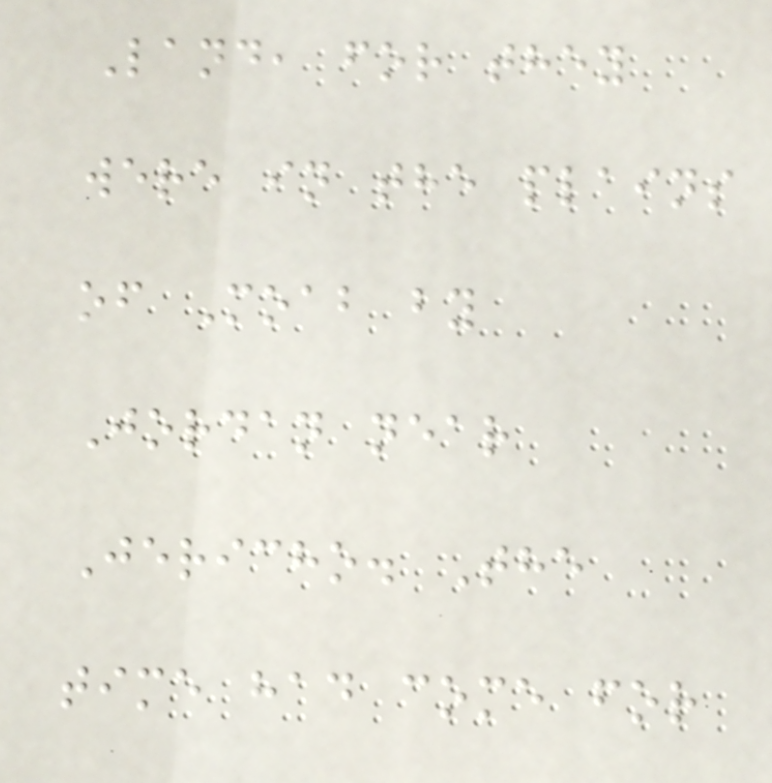Land, for they
were in the plains
of Moab by
Jordan near
Jericho. The
time had come for
